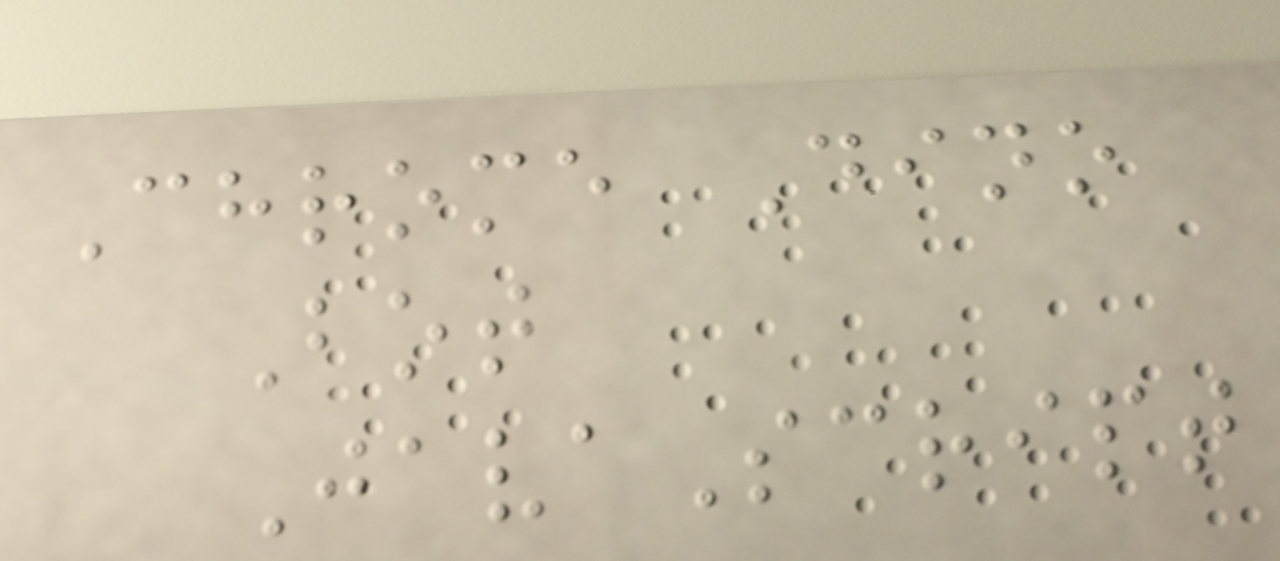Chrome Dino
Bot
JavaScript
